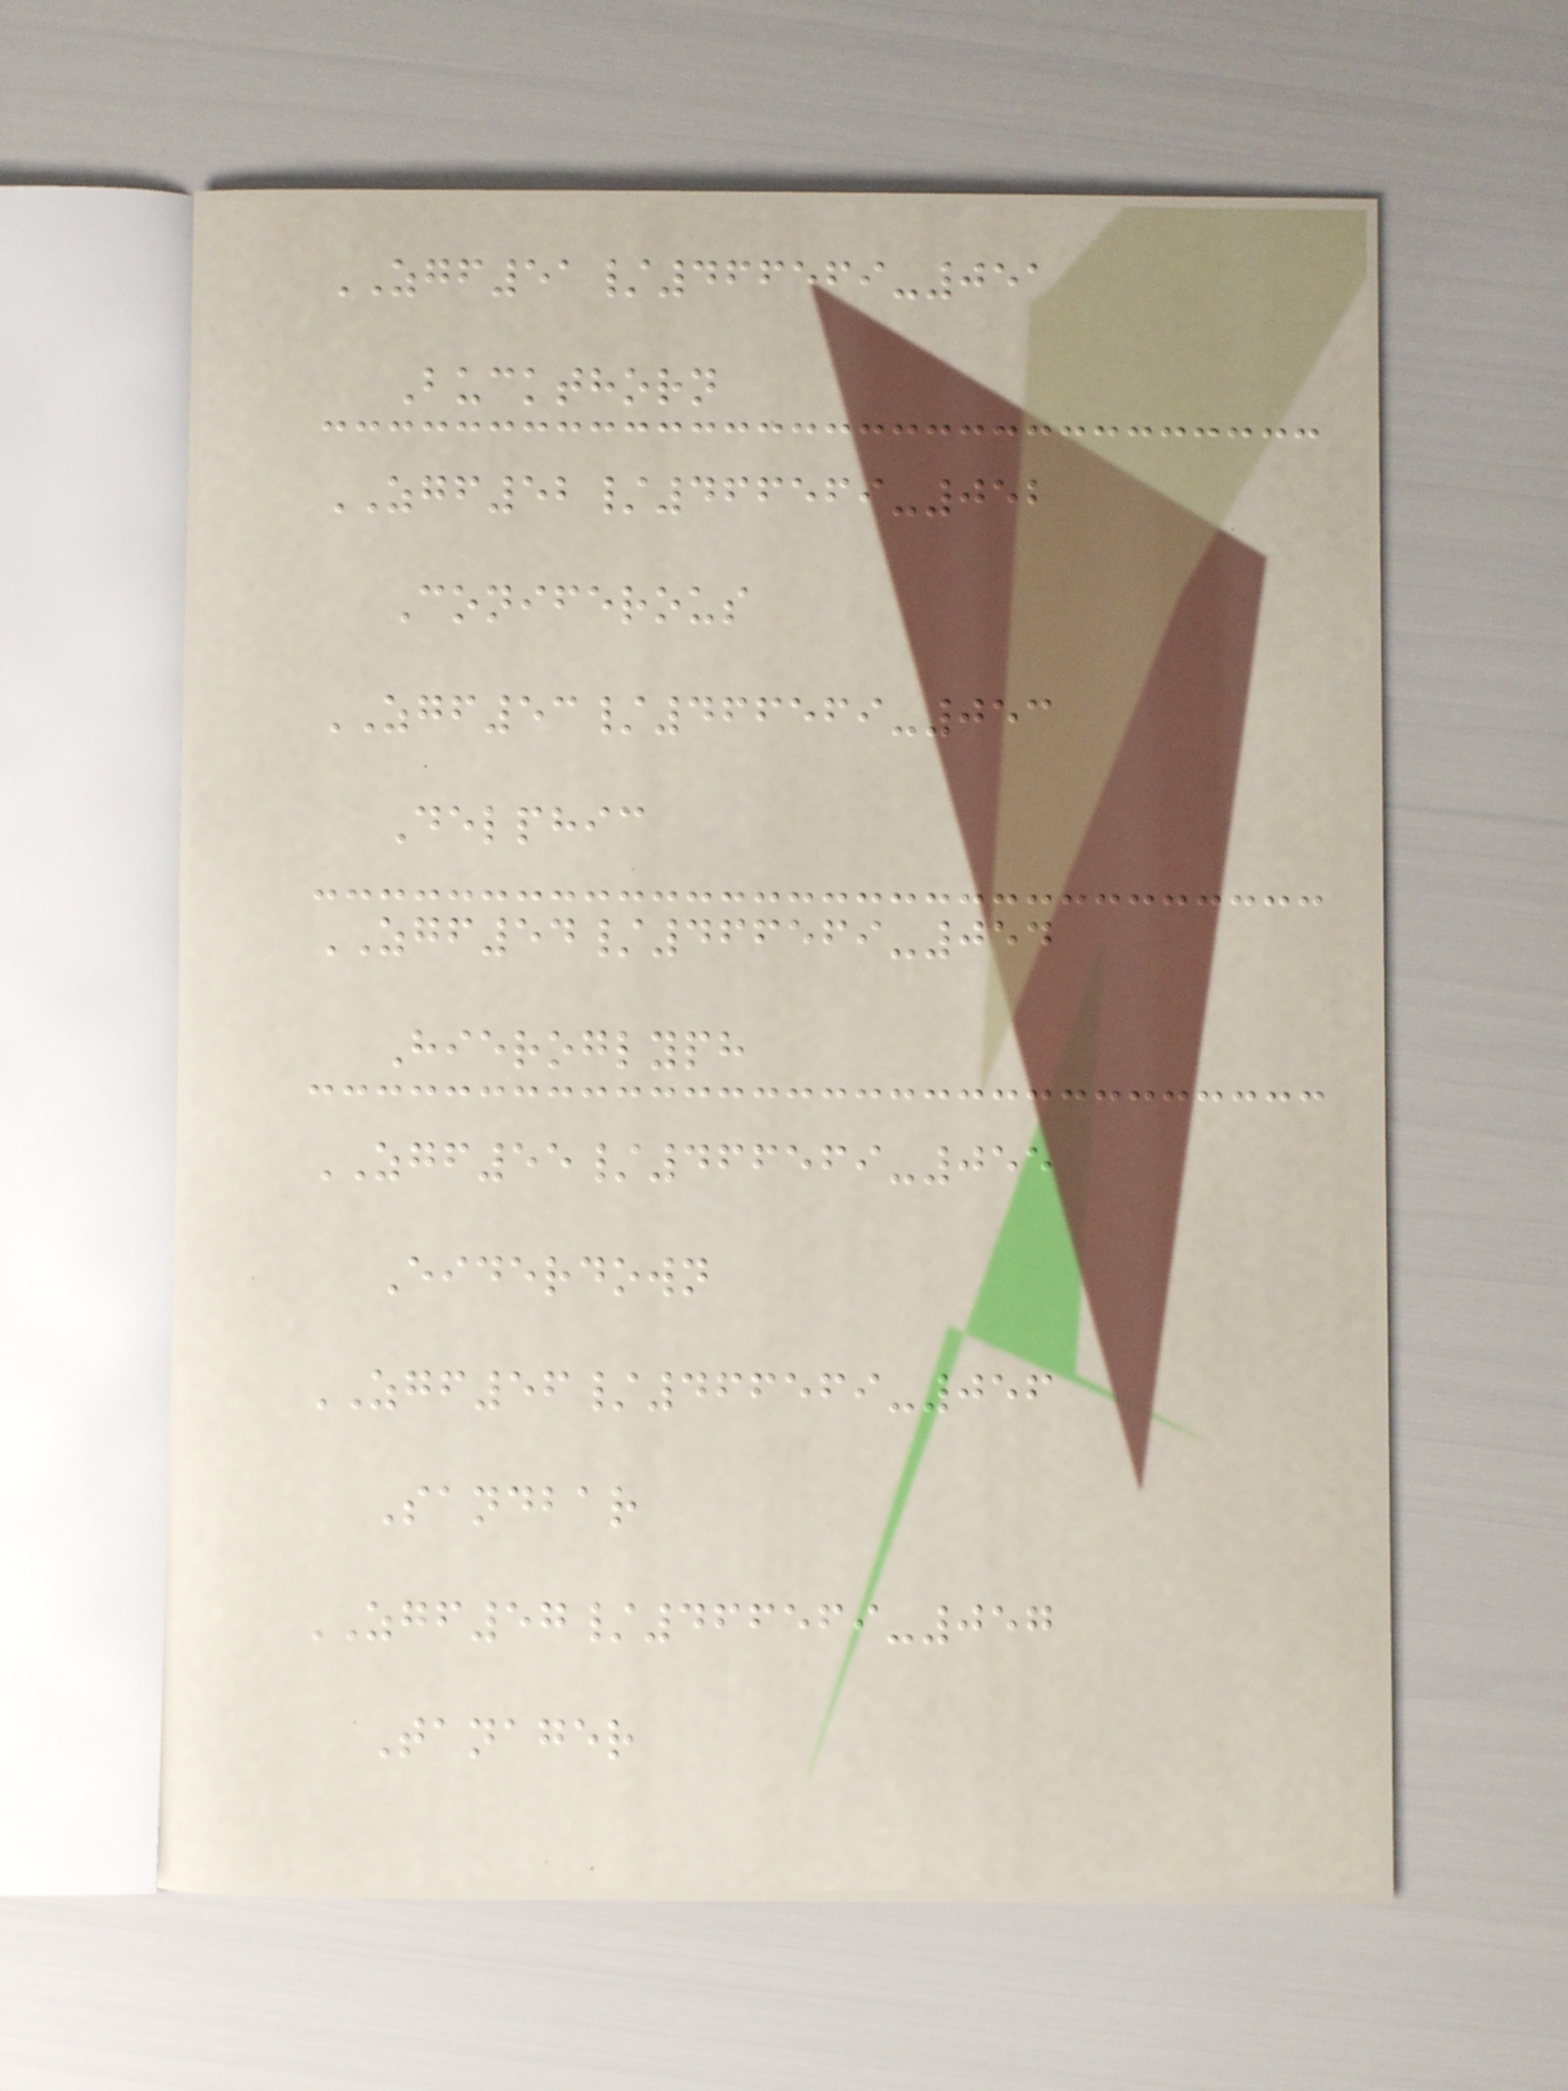ZGF51/466569-051
Buckthorn
ZGF52/466569-052
Coniferous
ZGF53/466569-053
Delphic
ZGF54/466569-054
Hieroglyph
ZGF55/466569-055
Eiderdown
ZGF56/466569-056
Sandbar
ZGF57/466569-057
Tanager
